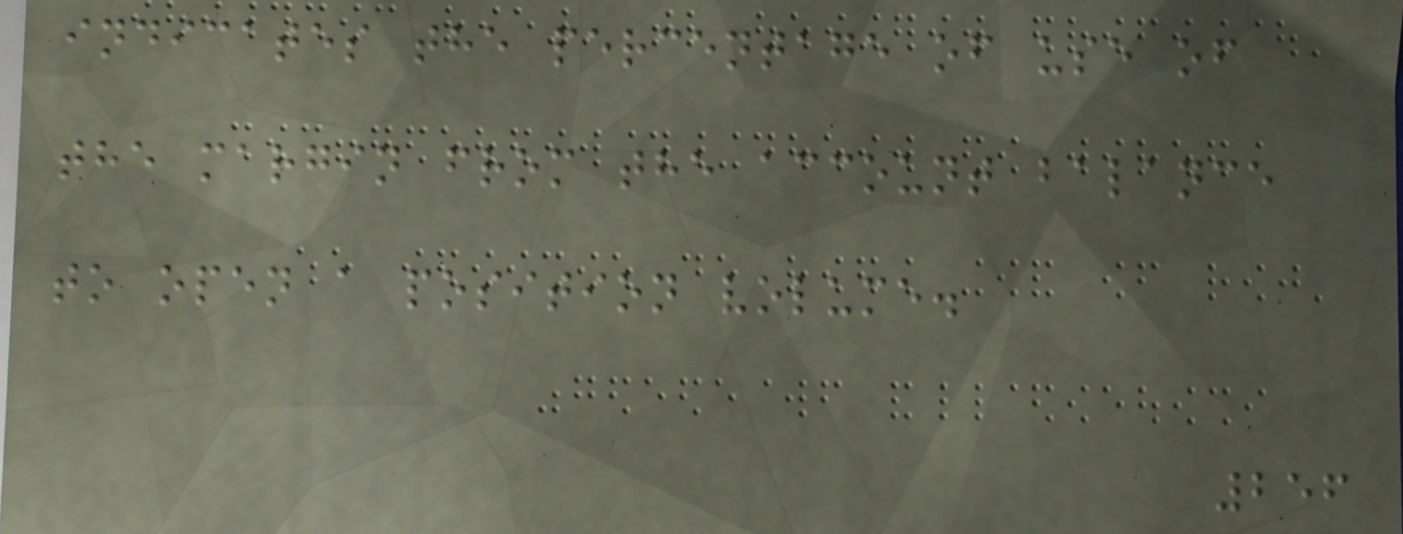indicates the percentage of use of
the margin from the account balance
to open a position volume.
256
